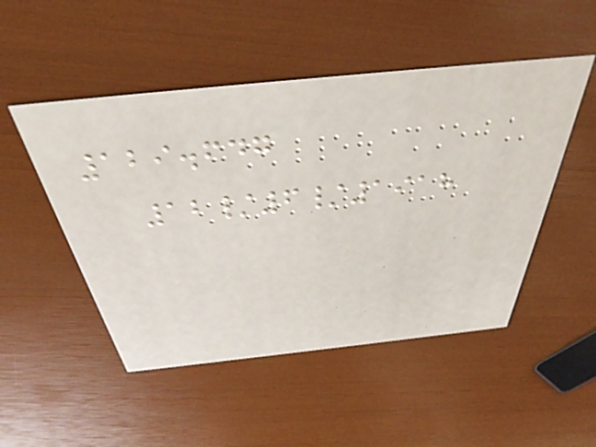129.647
12/6/1918
